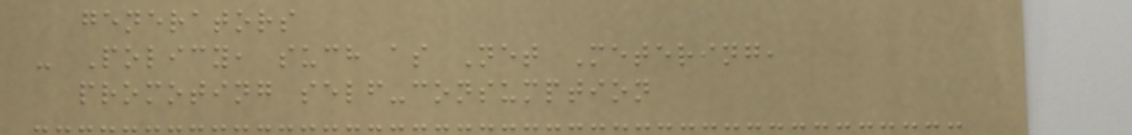generators
- Policy, such as Net Metering,
promoting self-consumption
